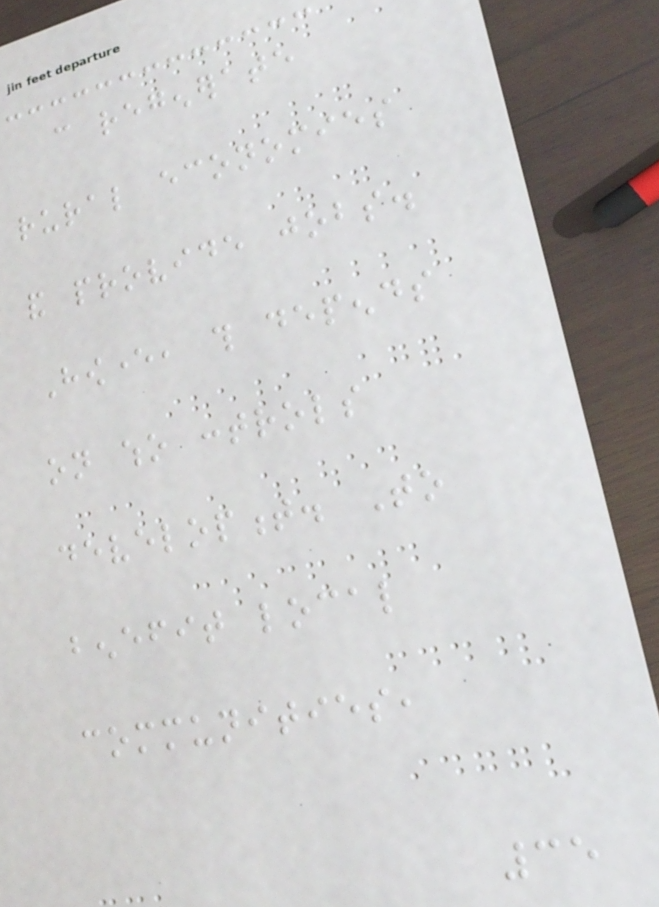can regenerate
rural economies
and provide jobs.
However, this depends
on who controls
development. To
benefit local
communities,
35
